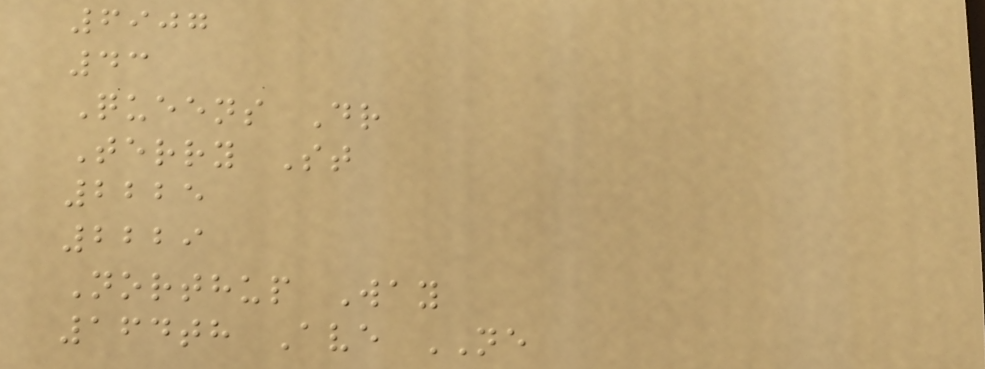6907
43
Queens Dr
Terry St
2225
2229
Northup Way
164th Ave NE
